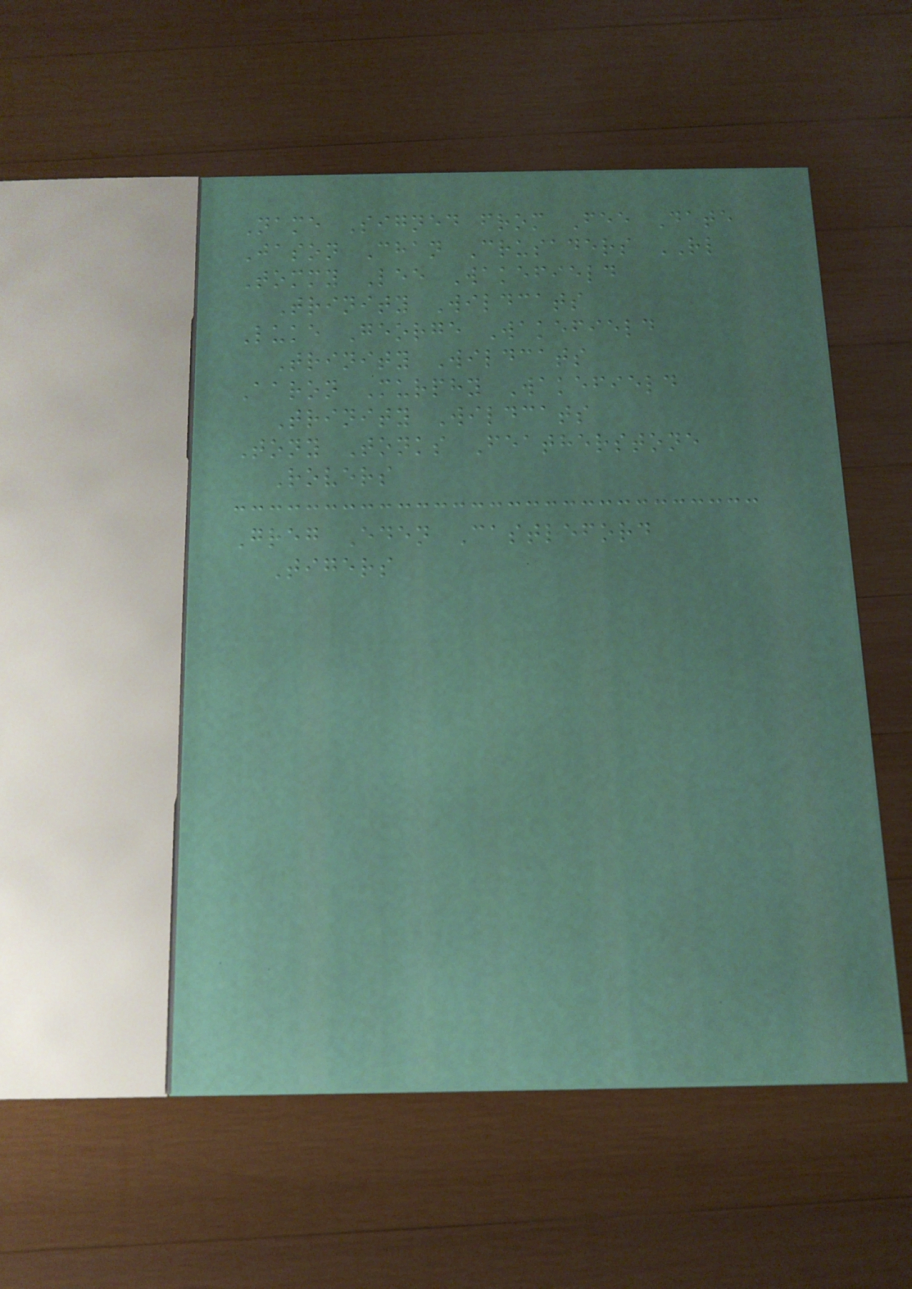Name Signed from Fee Date
Jason Chan Crusaders RL
Tommy Lee Wakefield
Trinity Wildcats
Luke George Wakefield
Trinity Wildcats
Aaron Murphy Wakefield
Trinity Wildcats
Tony Tonks Featherstone
Rovers
Greg Eden Castleford
Tigers
